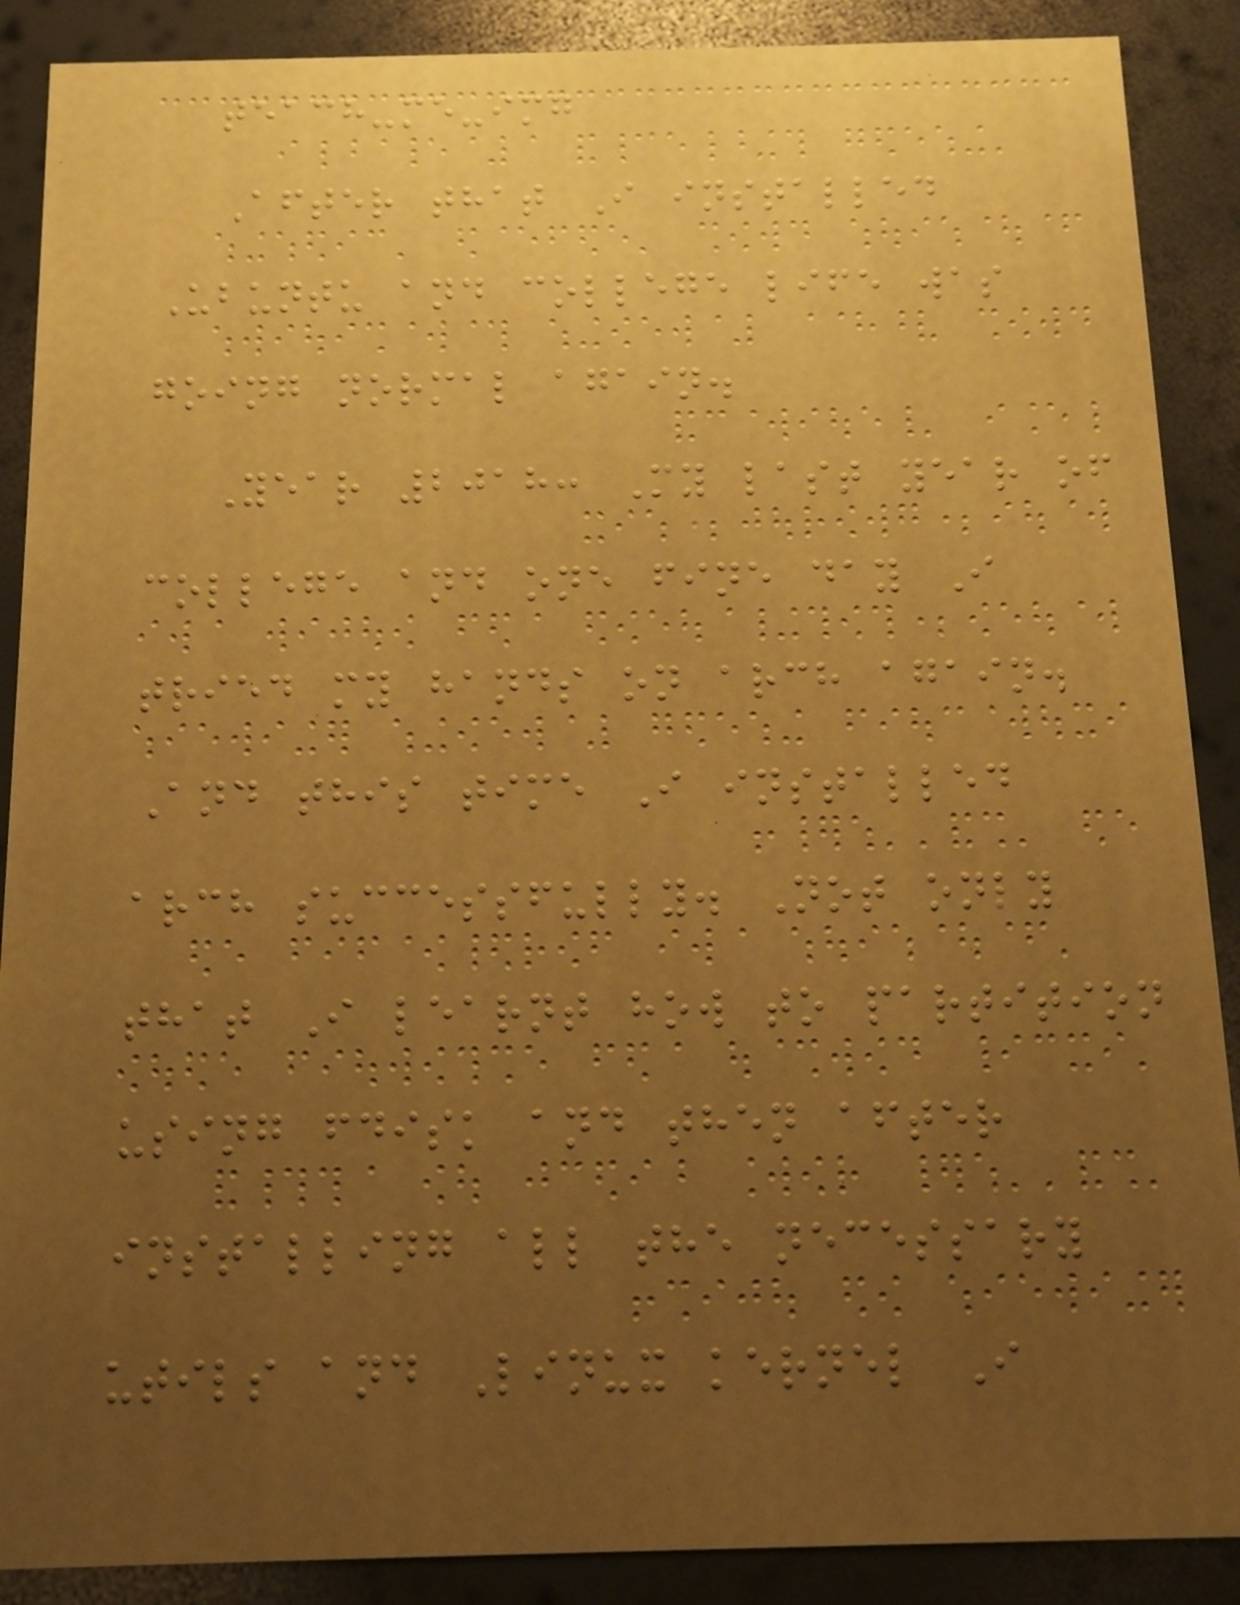teach-me-img
After that I installed
Ubuntu and college life was
going normal again.
Year 2018: My last year of
college and one fine day I
tried my hands on arch again.
And this time I installed
arch successfully. Not only
that I learnt how to partition
using fdisk and then after
installing all the necessary
utils and Linux kernel I
